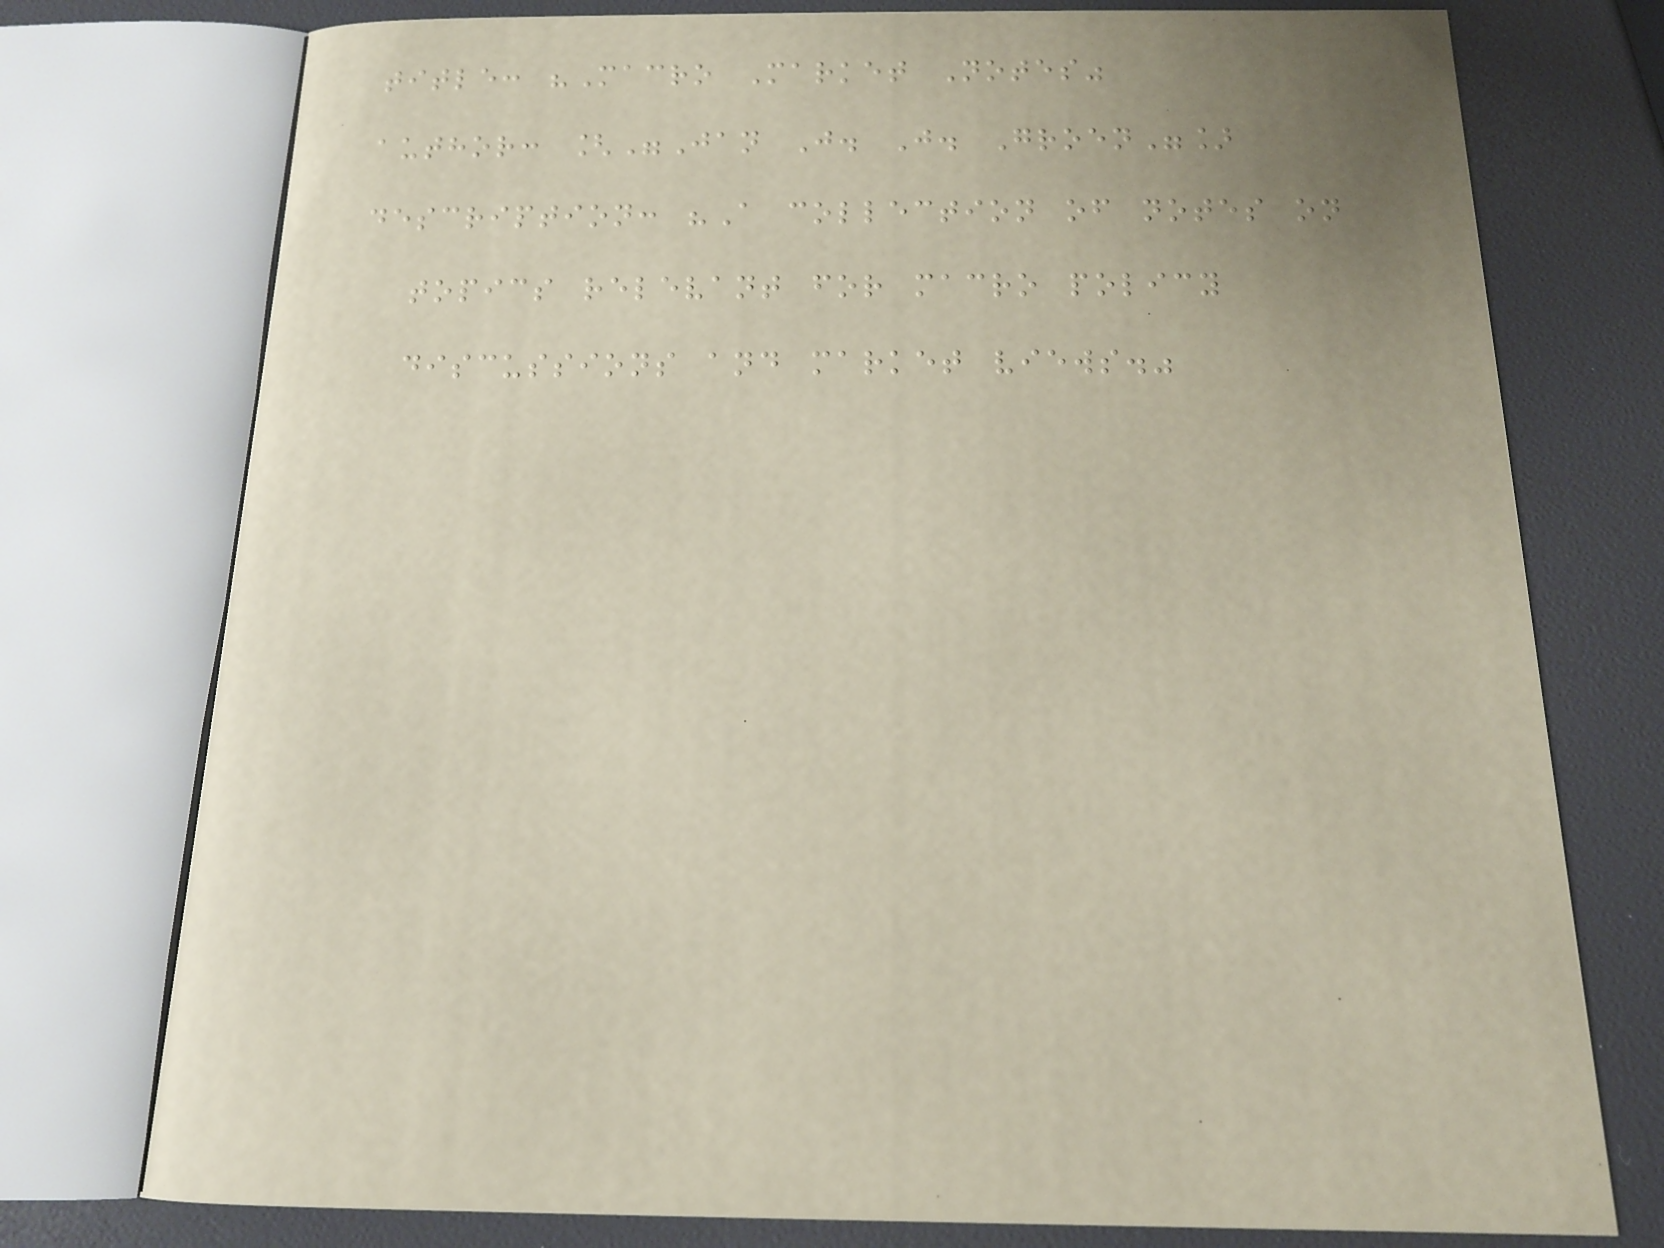title: "Macro Market Notes"
author: ["Jan J. J. Groen"]
description: "A collection of notes on
topics relevant for macro policy
discussions and market views."
